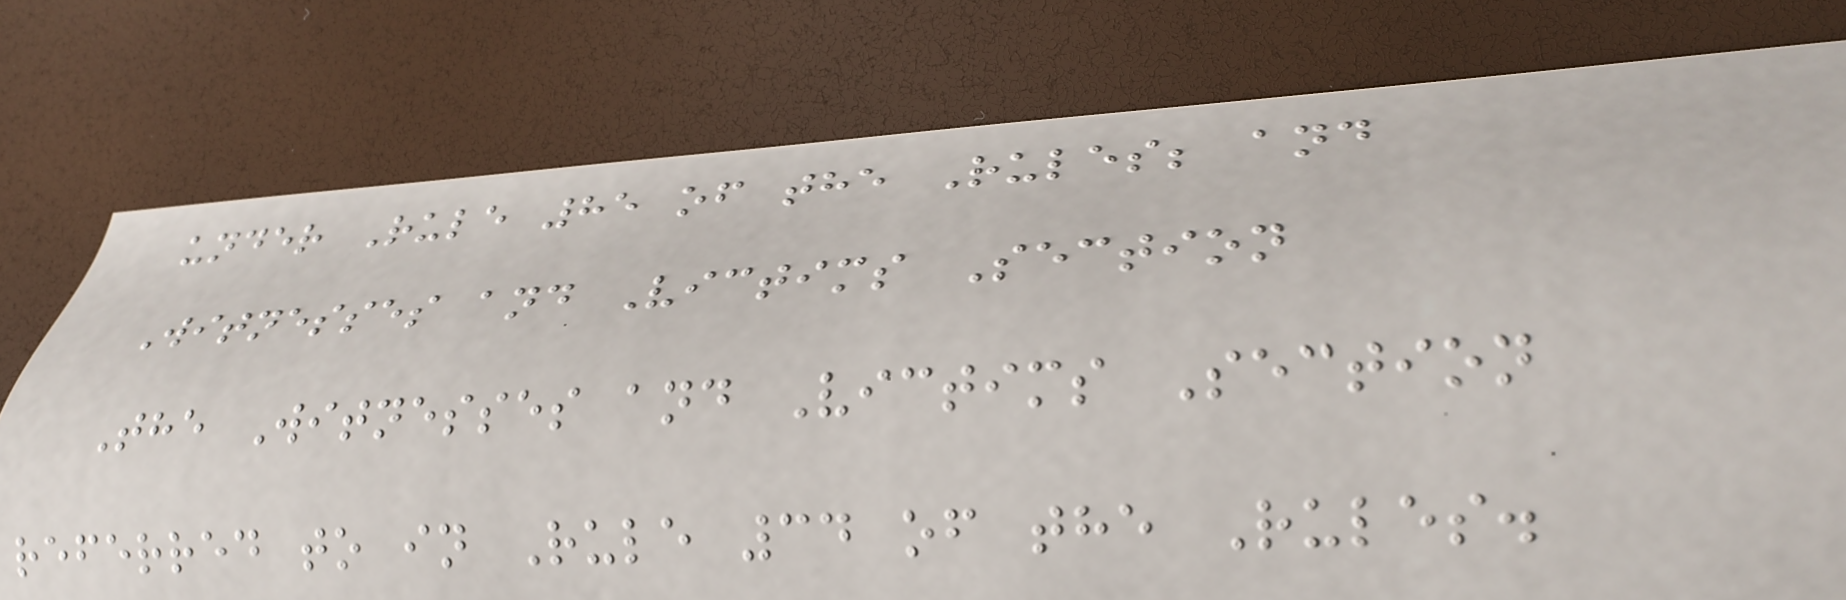under Rule 85 of the Rules; and
Witnesses and Victims Section
The Witnesses and Victims Section
referred to in Rule 34 of the Rules.
